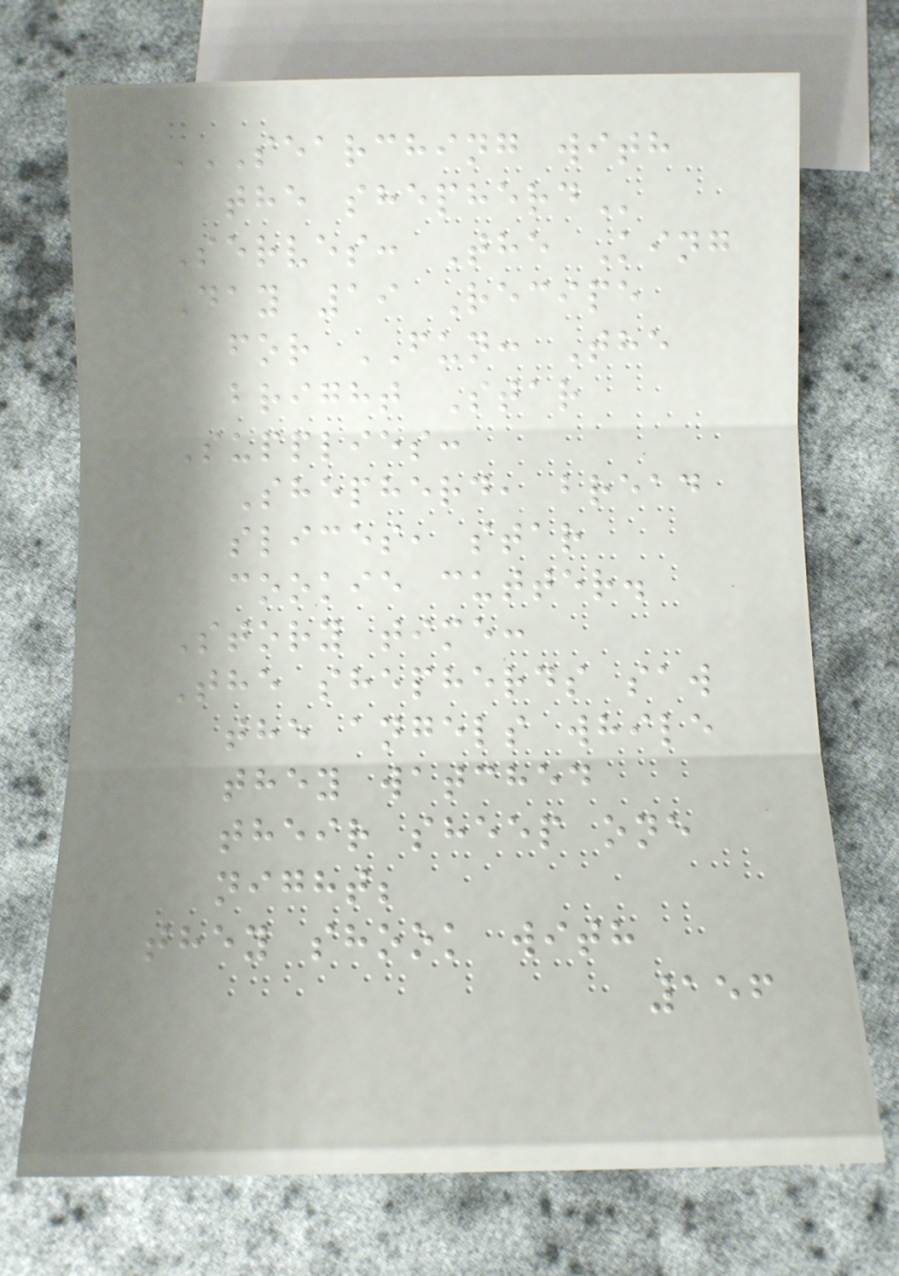SEARCHING WITH
THE SHEPHERD
Serves: The King
Day 19 Recipe
for FUN: The
bright Star
Supplies:
Shepherd, bread
slices, star
cookie cutter.
Story time:
The shepherds saw
the angels while
they watched
their sheep one
night;
they shook with
156
